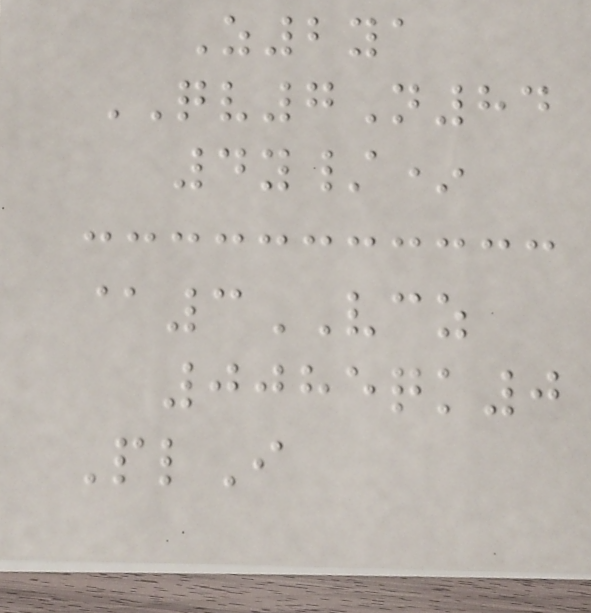Z2ya
QV7N84
4y/*
@3VCZ
0085qk0
PlI
